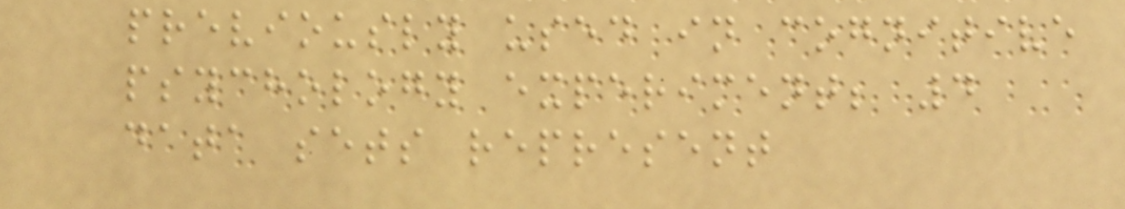previously used in cognitive
psychology experiment; 4
data sets represent
